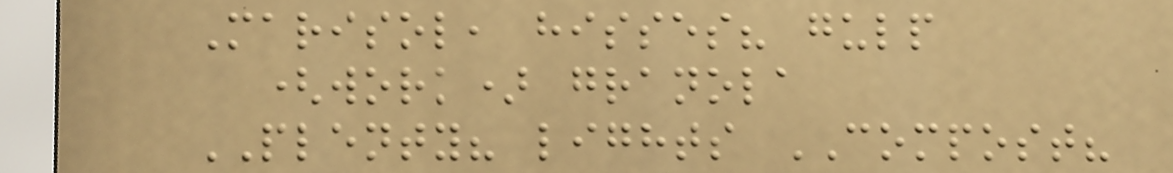Marisol, hisses? gulp
(work) granola
PLENTY? lights COMPOST?
